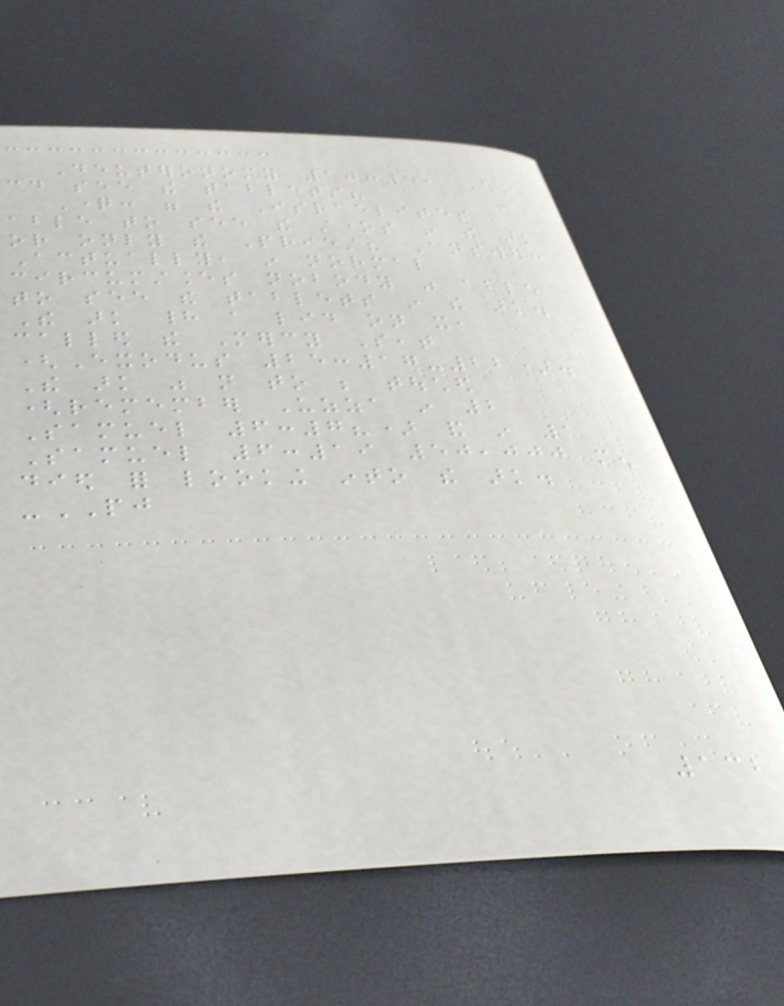Deuteronomy 10:5, Who
could see the tablets?
Question: were the Israelites
able to see the stones in the ark
or only the Priest? Answer:
Actually, in normal
circumstances nobody was able
to see the tablets in the ark.
The ark had a lid on it,
called the Mercy Seat
(Exodus 25:17-22).
The ark was not to be touched
(remember Uzza in 2
Samuel 6:7?) and in 1
Samuel 6:19 50,000 men
died for looking into the ark.
-PJ
132
